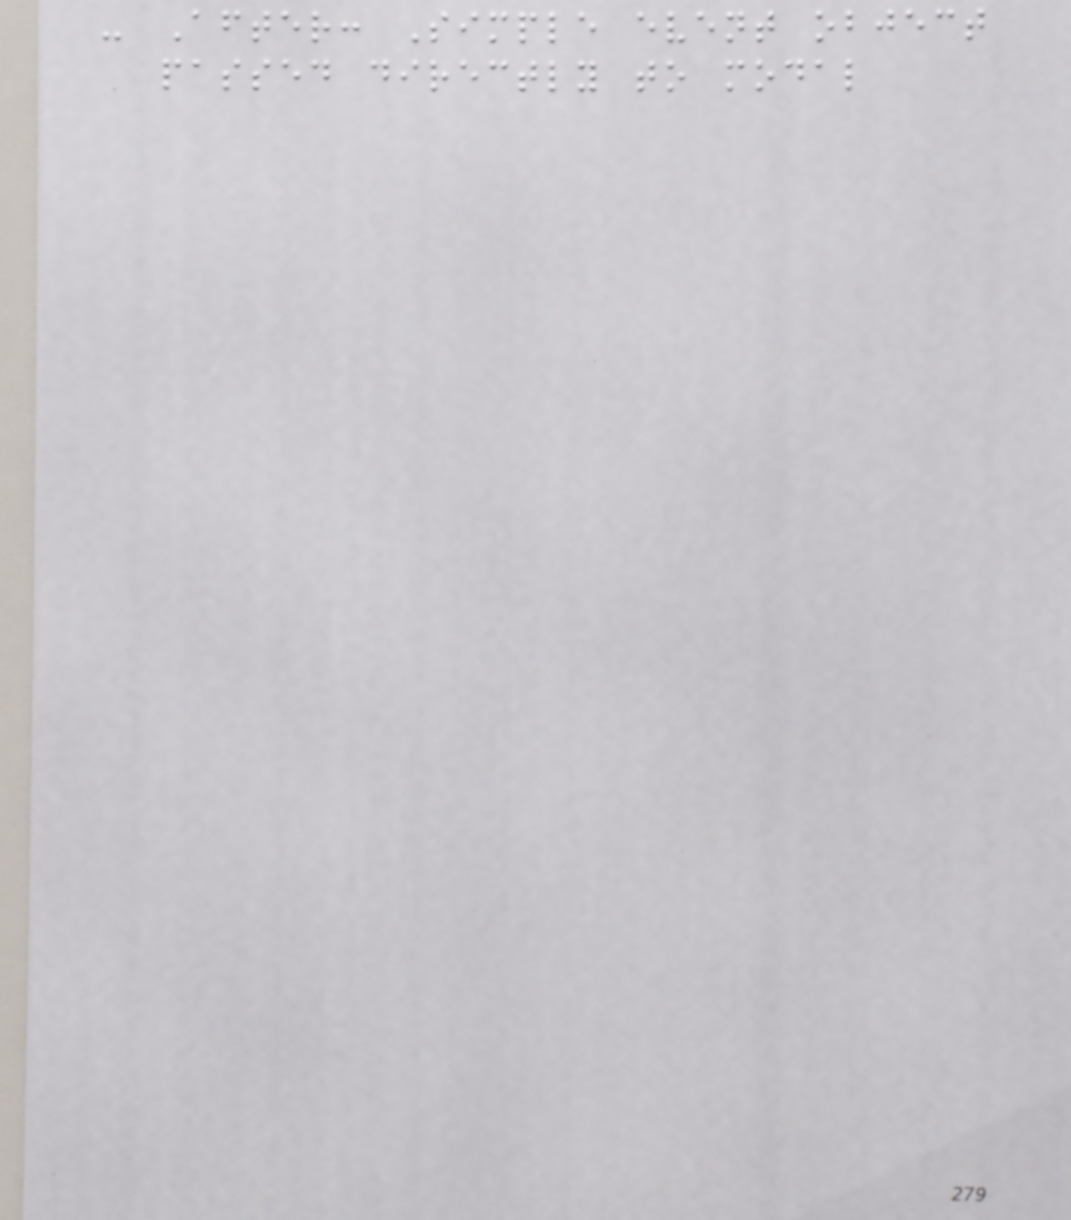- After: Simple event object
passed directly to modal
